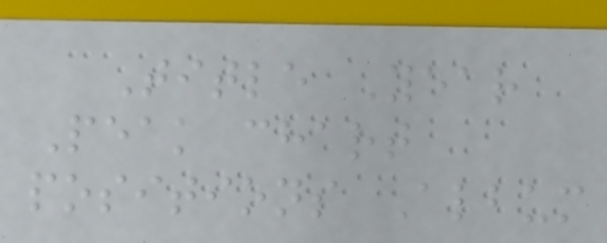Title Year
Peak chart
positions Album
